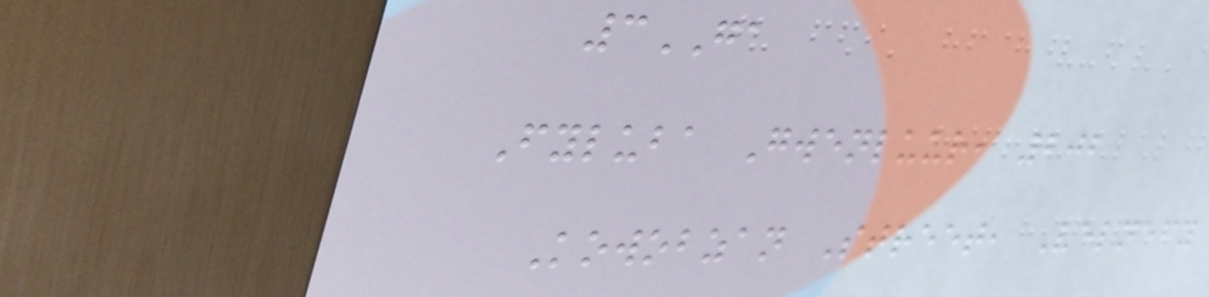3GA
Fyluba Gwenluur, 202
Kowobzan Street, Velnefy
